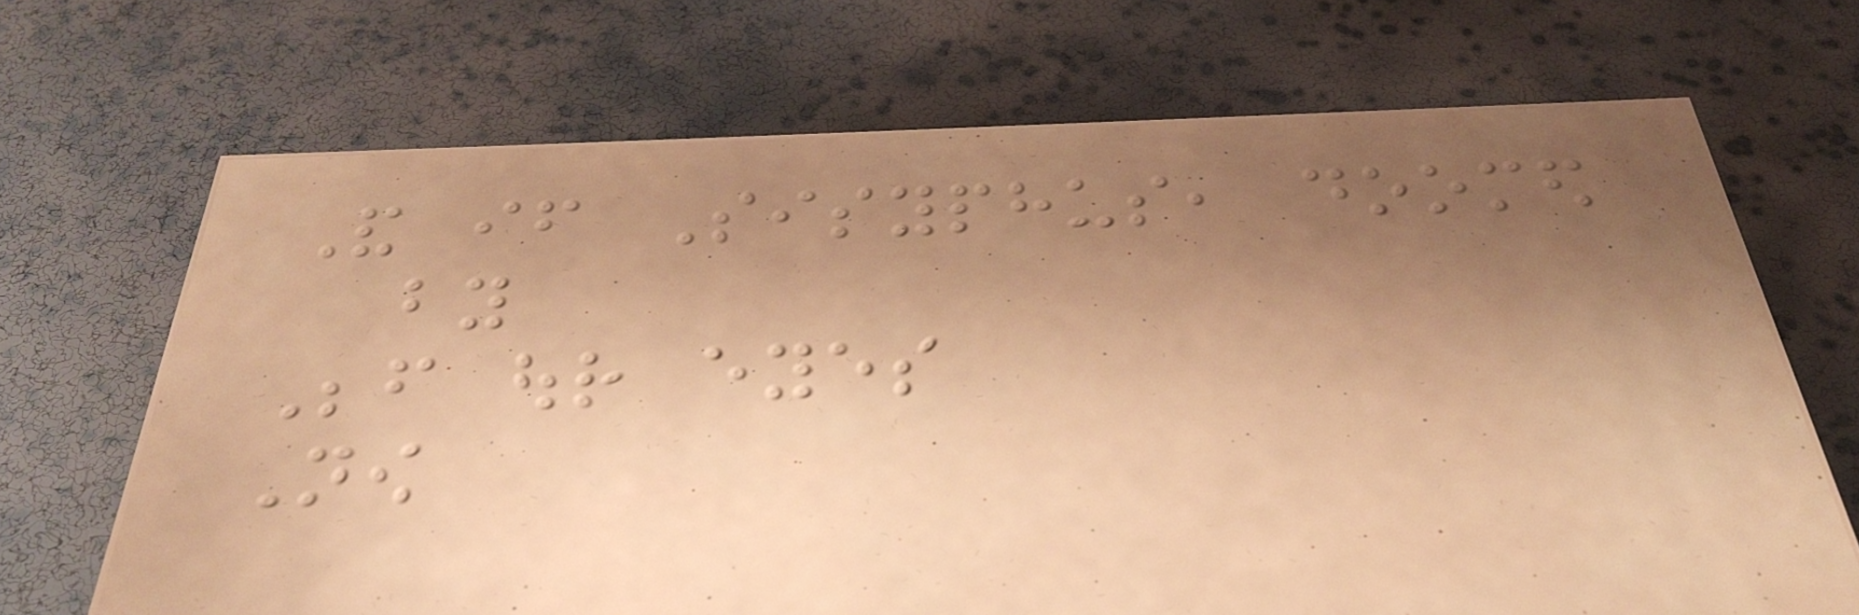And if Sisyphus, doomed
by
Before our eyes
Now
